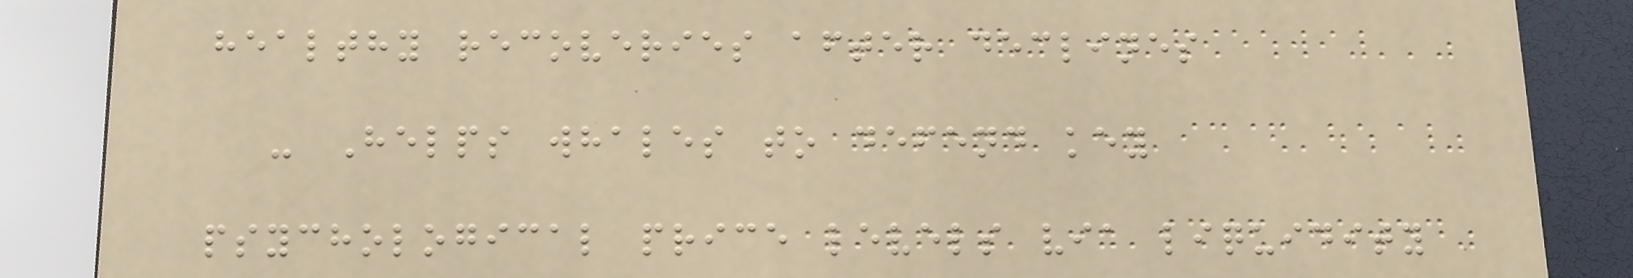healthy recoveries after declines
- Helps whales to defend key
psychological price levels via liquidity
